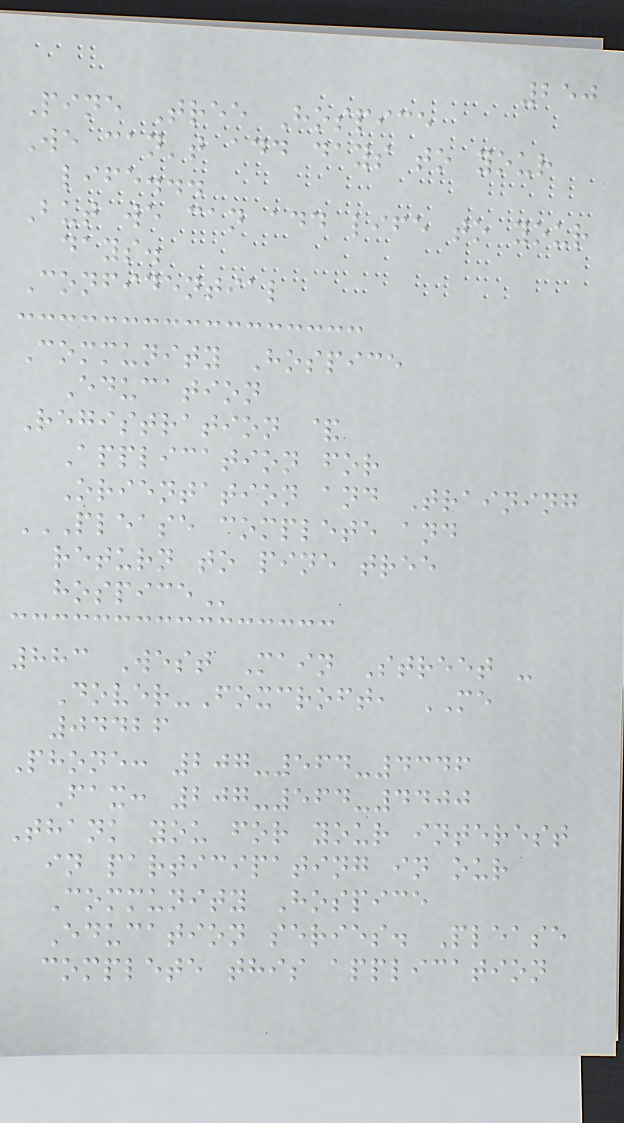250
Pine Tree Hospice
We can't add days to your
life...
But we can add life to your
days.
Confidential
Community Hospice
Education
Registration &
Application for
Orientation and Training
PLEASE COMPLETE AND
RETURN TO PINE TREE
HOSPICE
883 West Main Street -
Dover-Foxcroft, ME
04426
Phone: 207-564-4346
Fax: 207-564-4400
Thank you for your interest
in participating in our
Community Hospice
Education series. Please
complete this application
